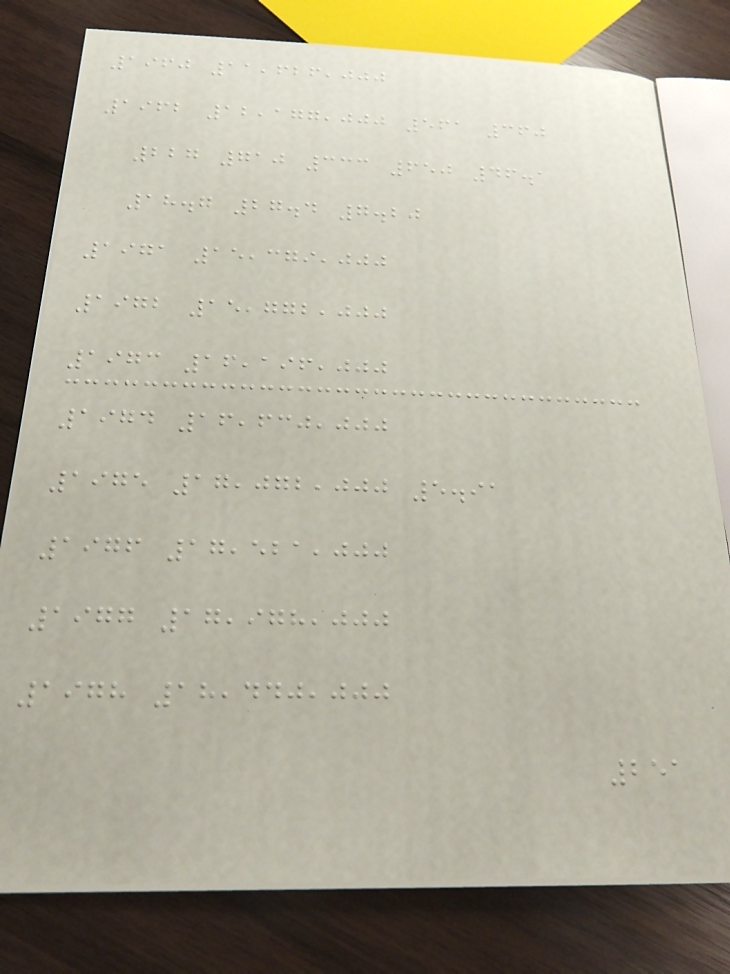1960 11,626,000
1962 12,177,000 561 360
227 710 333 650 46.1
18.7 27.4 7.20
1971 15,379,000
1972 15,772,000
1973 16,196,000
1974 16,630,000
1975 17,072,000 5.91
1976 17,521,000
1977 17,978,000
1978 18,440,000
251
